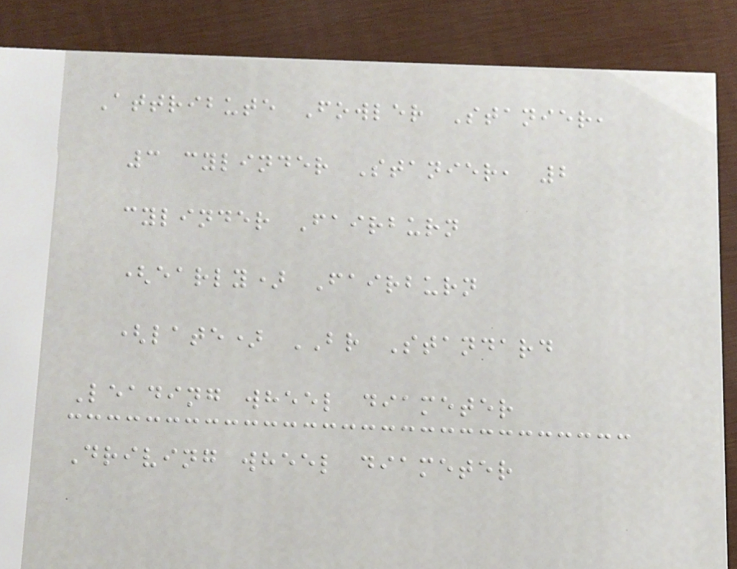Attribute Fowler Stanier,
3 cylinder Stanier, 2
cylinder Fairburn
(early) Fairburn
(late) BR Standard
Leading wheel diameter
Driving wheel diameter
